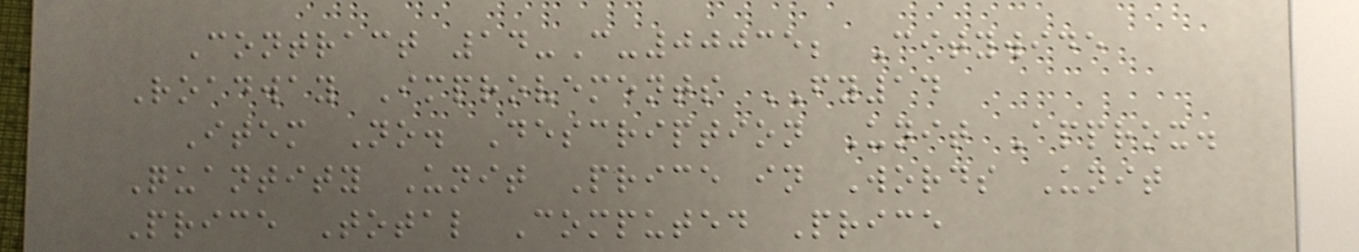Contract 14-C-00035; Citywide
Roadway Improvements FY14
Item No. Description Unit Approx.
Quantity Unit Price in Words Unit
Price Total Computed Price
